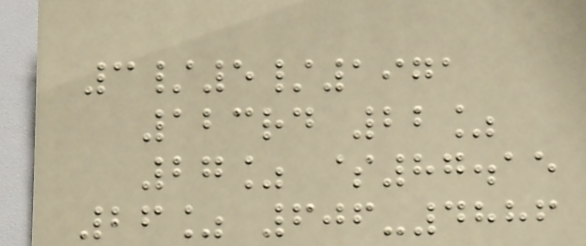3/5/1971
123rd 22%
27% $87.15
26% 606-4886
